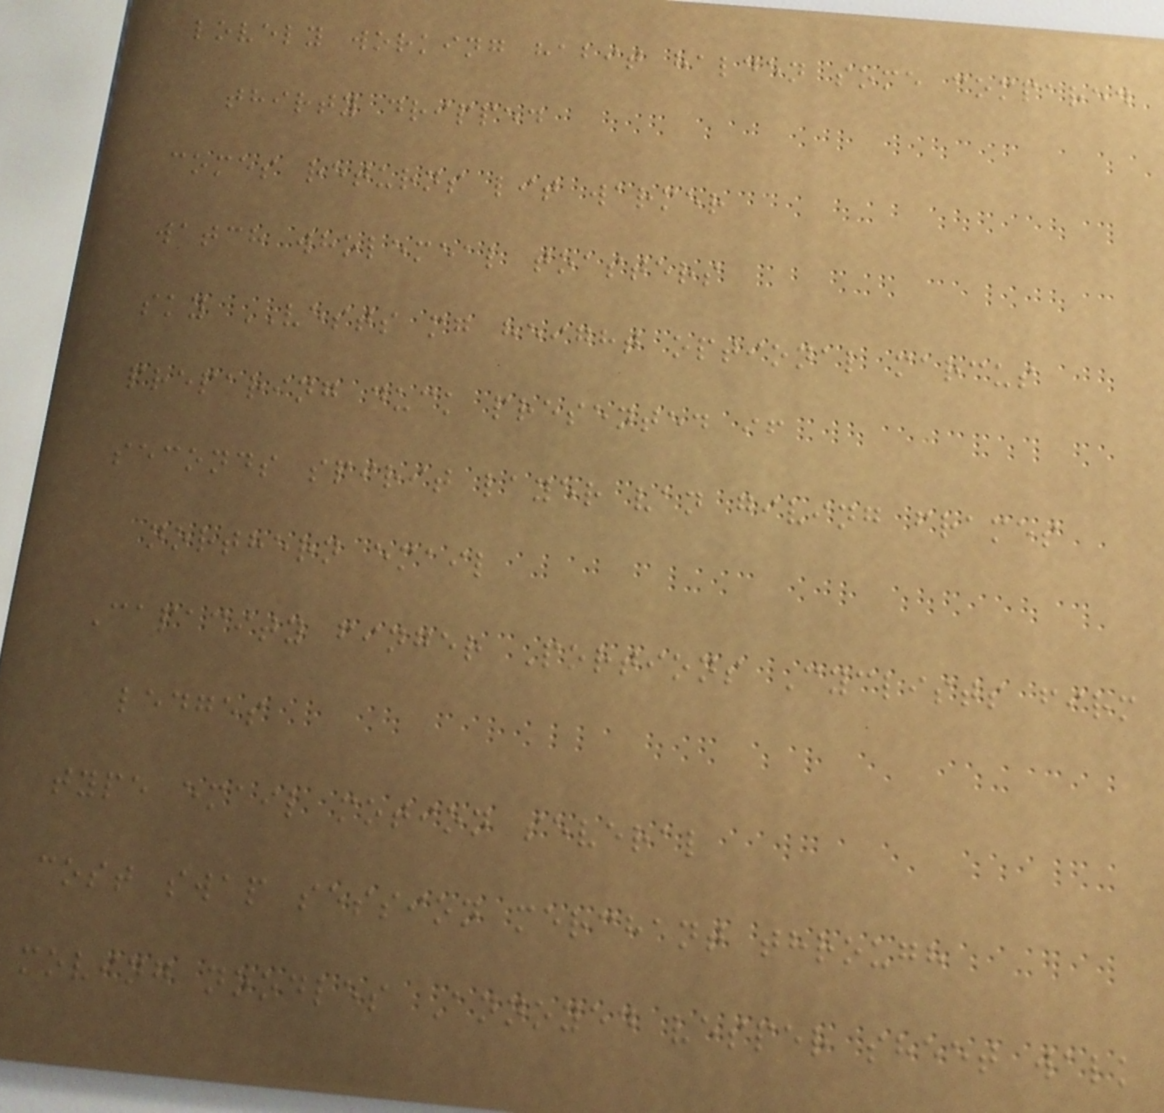lovely working habit halden some compared
thirty dripped
comes returns lit warmer
watch wholemeal toasters
sky VESTS mg height optional marcus
preparing duck presented if
seconds spirit layer van giving frames
northern email
Capacity finger Portions Cyclists firm
ledges
type email motion several
cost swap session merchant through
moving noodles Annoyed vesper sheet walk
